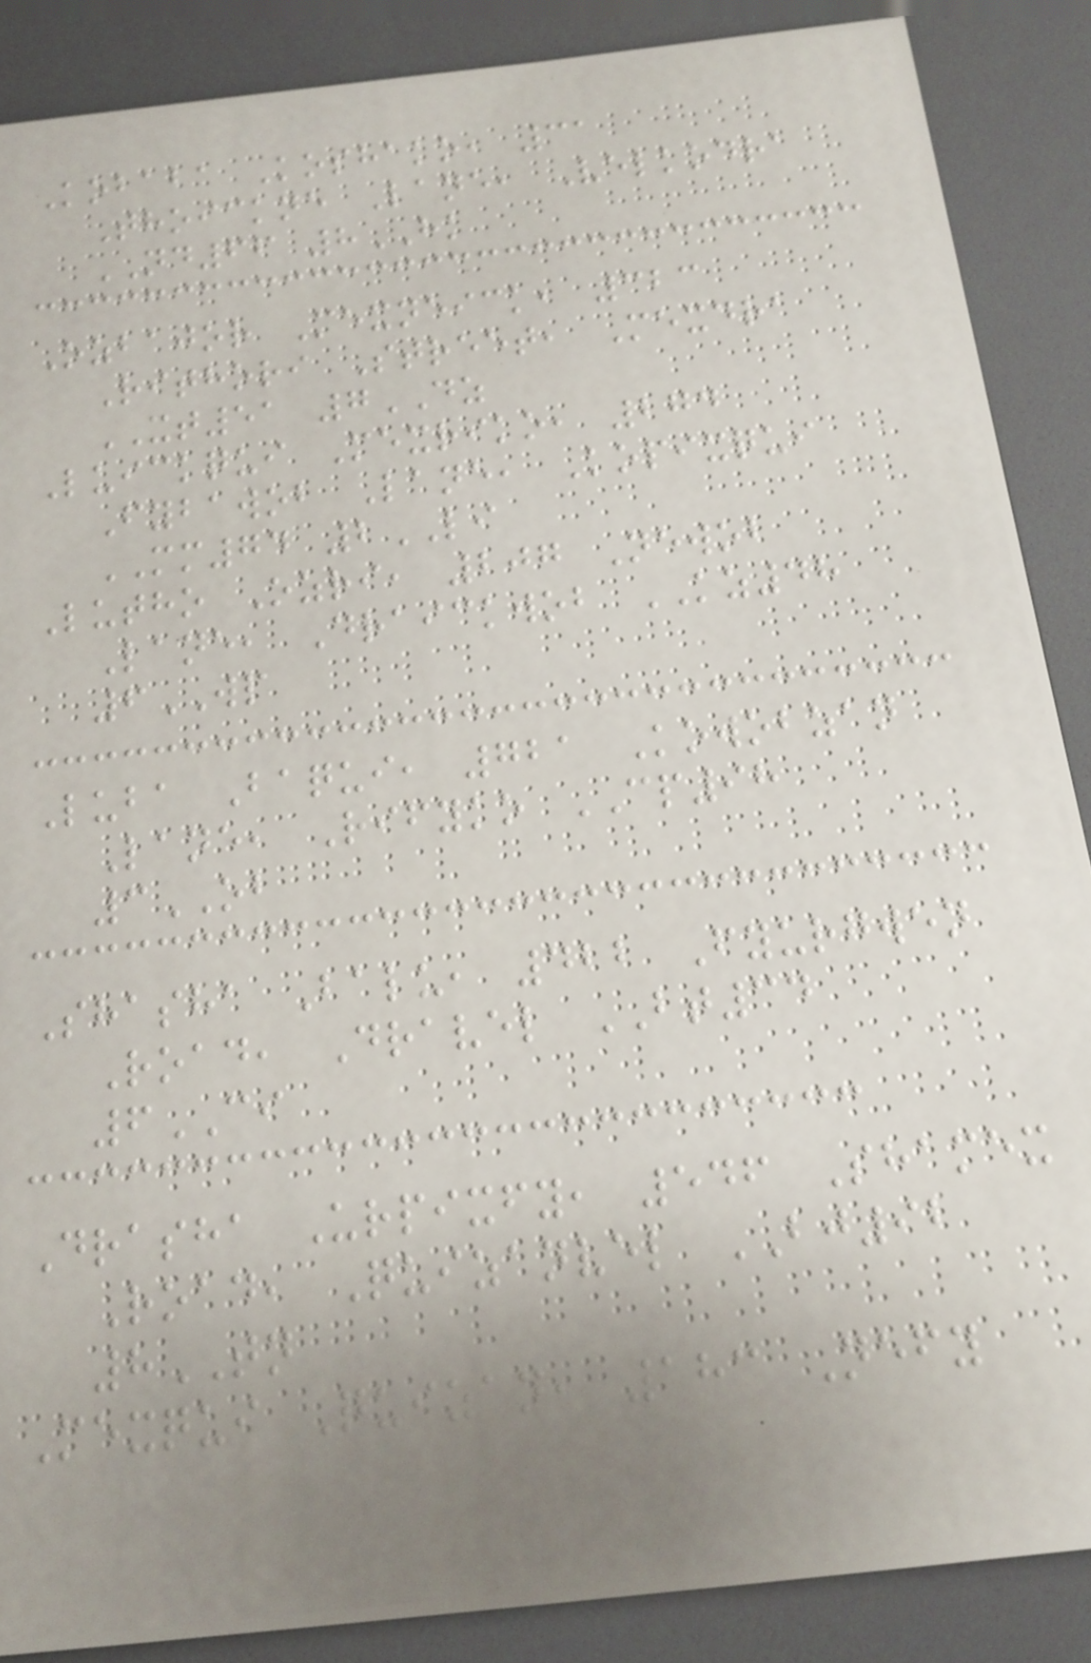Kobaba Koshako, 31
Thoickne Lane, Velkodra
ND66 8HK
Ozbajor Mexneick, 323
Rithori Street, Mexdra
XT51 7DZ
Luickqui Mexriko, 274
Fybawob Lane, Kopixqui
MM74 2LI
Lutho Ozri, 207 Newob
Lane, Draickwob KZ48
6WP
Luba Baqui, 721 Kowobzan
Lane, Rifyko CP98
3OB
Shasha Balu, 422 Fyurgwen
Road, Dravel BT34
6CI
Drasha Urpixfy, 546 Shamex
Road, Quizanvel BJ92
8TN
Mexqui Quizan, 183 Nefy
